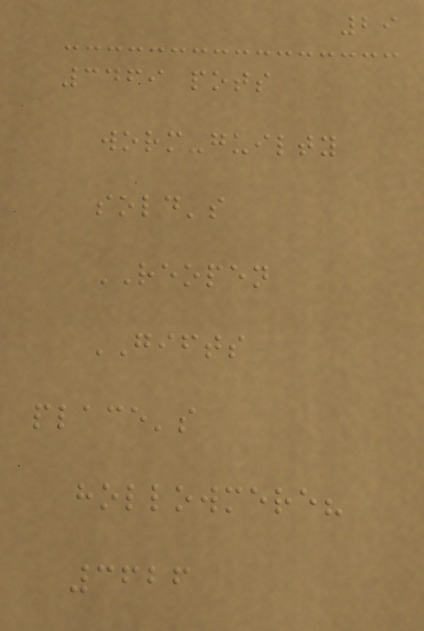29
3469 pots
worm-guilty
sold's
REOPEN
GIFTS
place's
hollowmere?
3626
